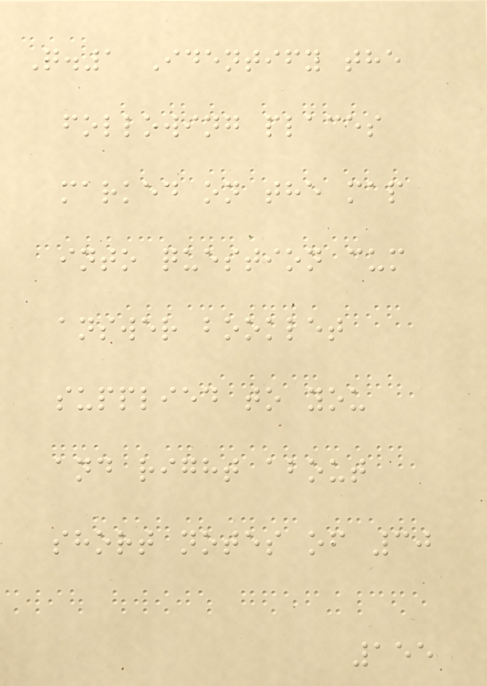Q.1 Identify the
following places
marked on the map
into question cum
answer booklet
supplied to you
and right about
short notes of 30
155
